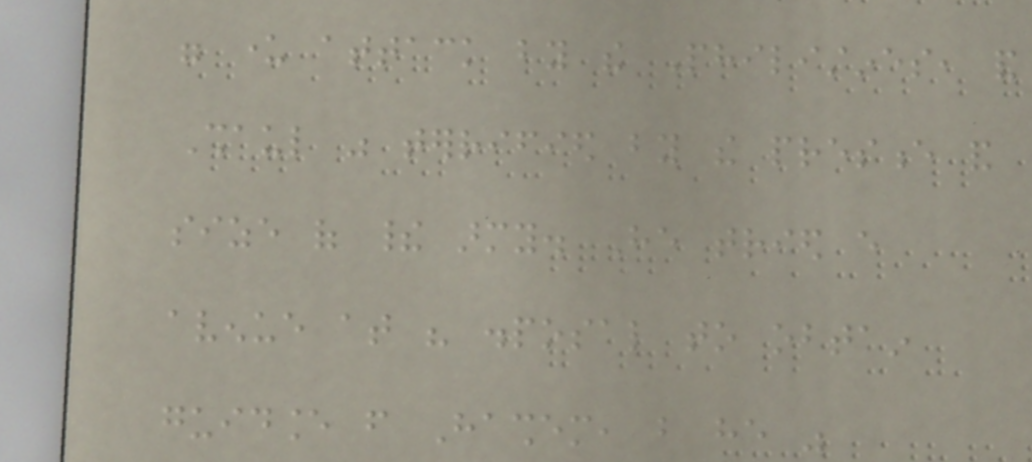were under attack by the Philistines, and
Shaul was terrified by the presence and
size of their army. He tried every
avenue at his disposal to obtain
guidance from Hashem, but he was
